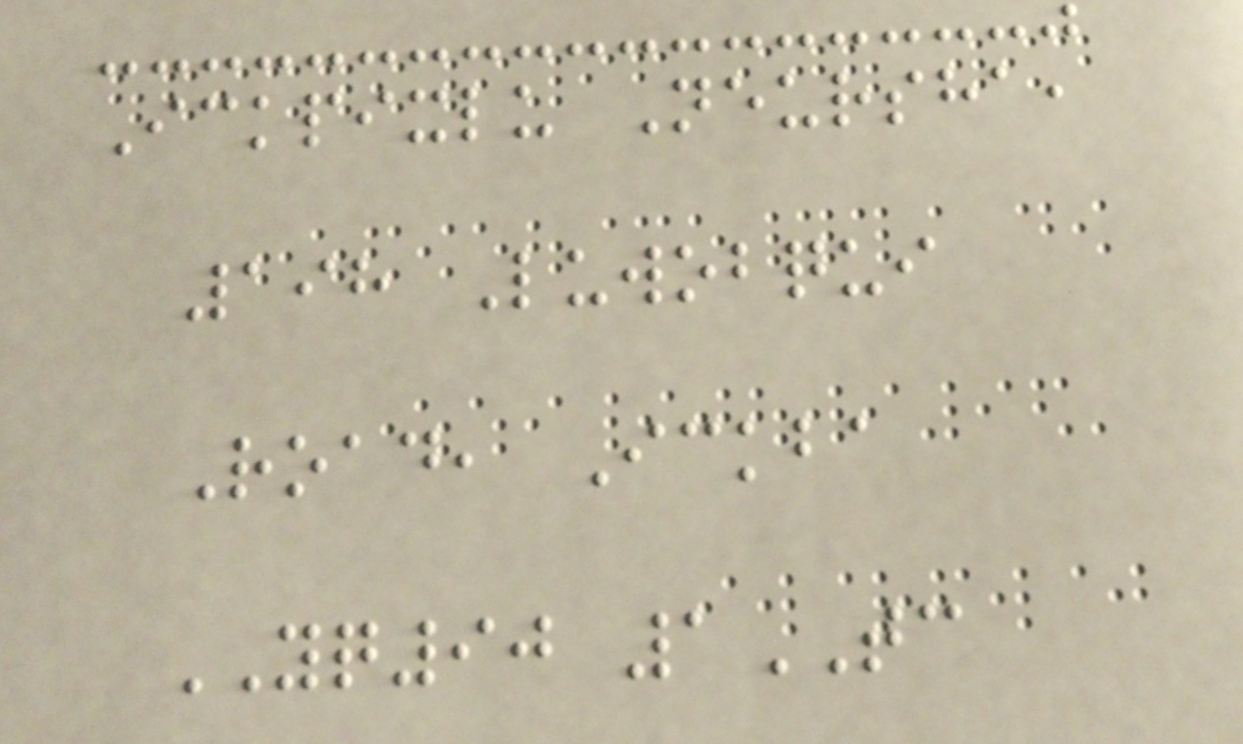Ickpixlu Neursha,
198 Luwobqui
Road, Ickba
YQ90 1TC
